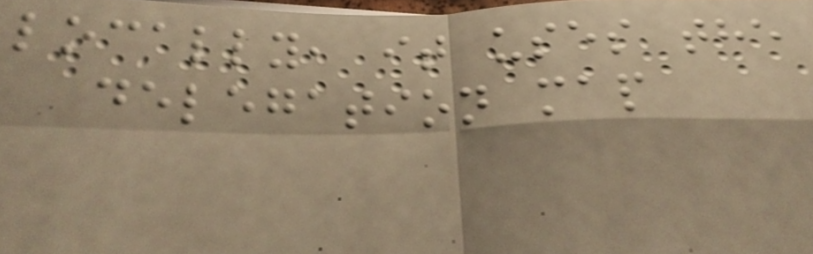locally, it uses the
delegation map
